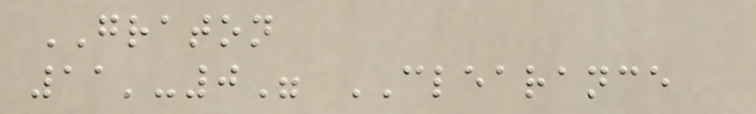GRATON
11'-0" CLEARANCE
